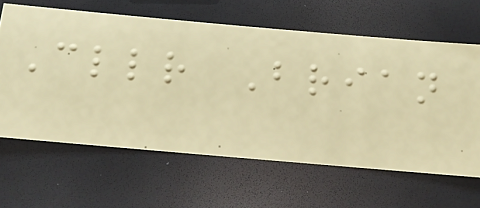Cllr Brian
